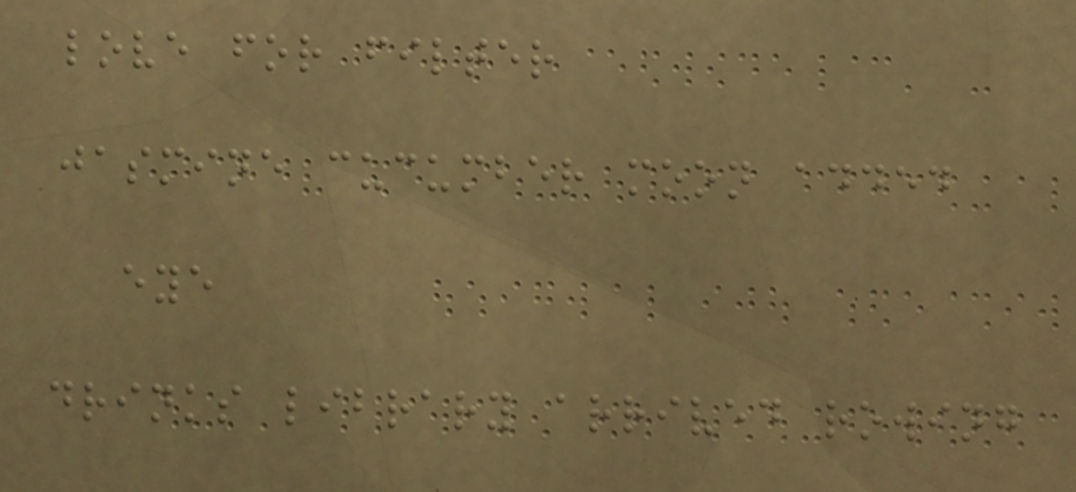love for filter
jasmine cucumber moon added
eye
drinks library arrived rowing
